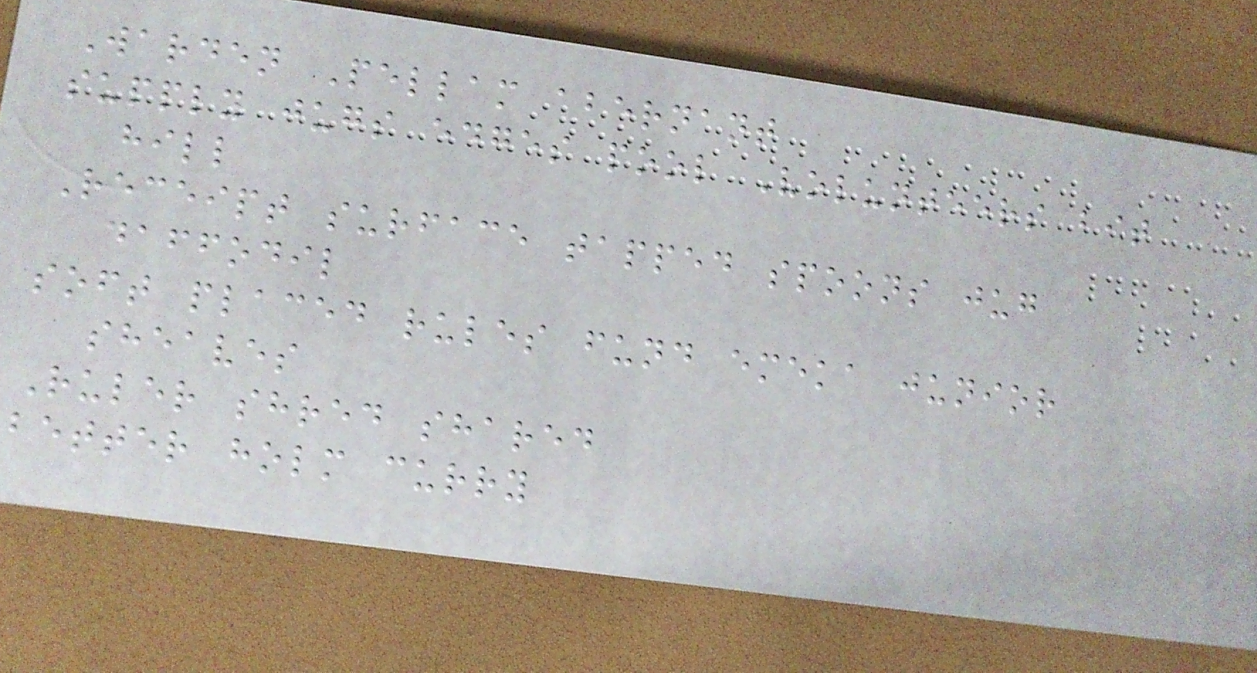Warden Pellam abernant
supply jugs edges pool Volunteers bit
hill
Receipt surface tapped spoons jug
daffodil
soft placed rules fund emeka junior
sheaves
Ruler shred shared
better holm curry
